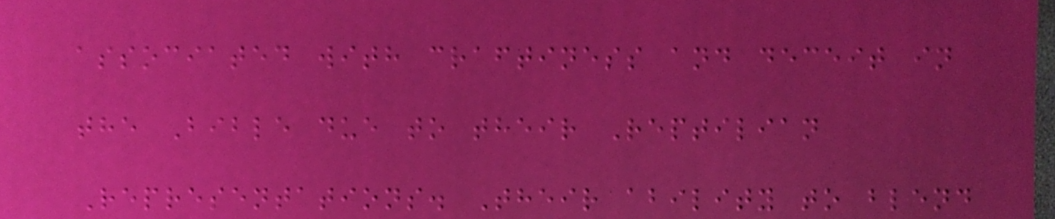associated with craftiness and deceit in
the Bible due to their Reptilian
Representations. Their ability to blend
